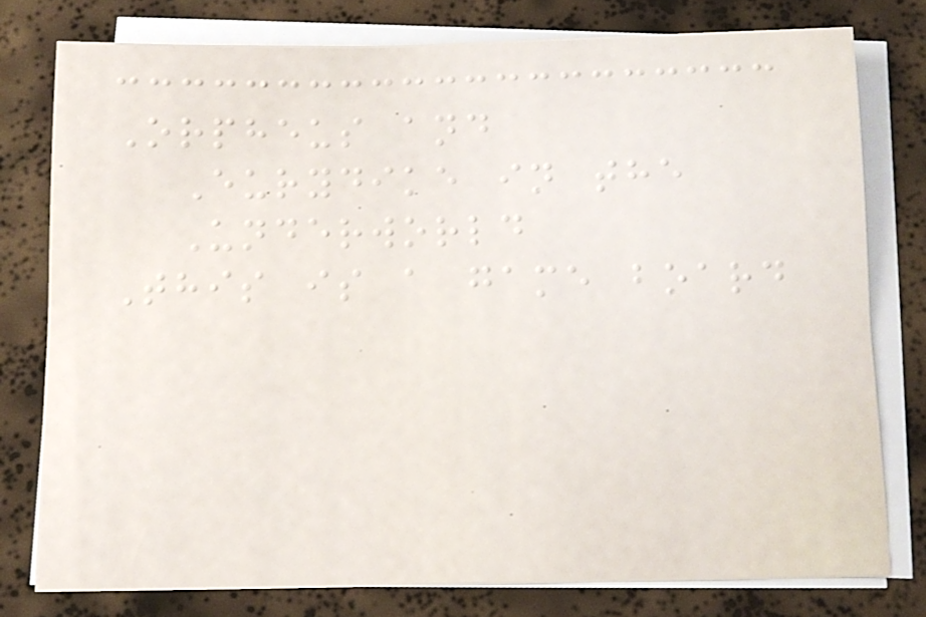Orpheus and
Eurydike in the
Underworld
This is a game board
